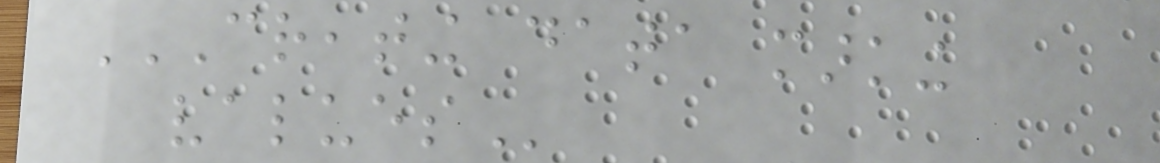CREATING DATA MARKING
VALUES
